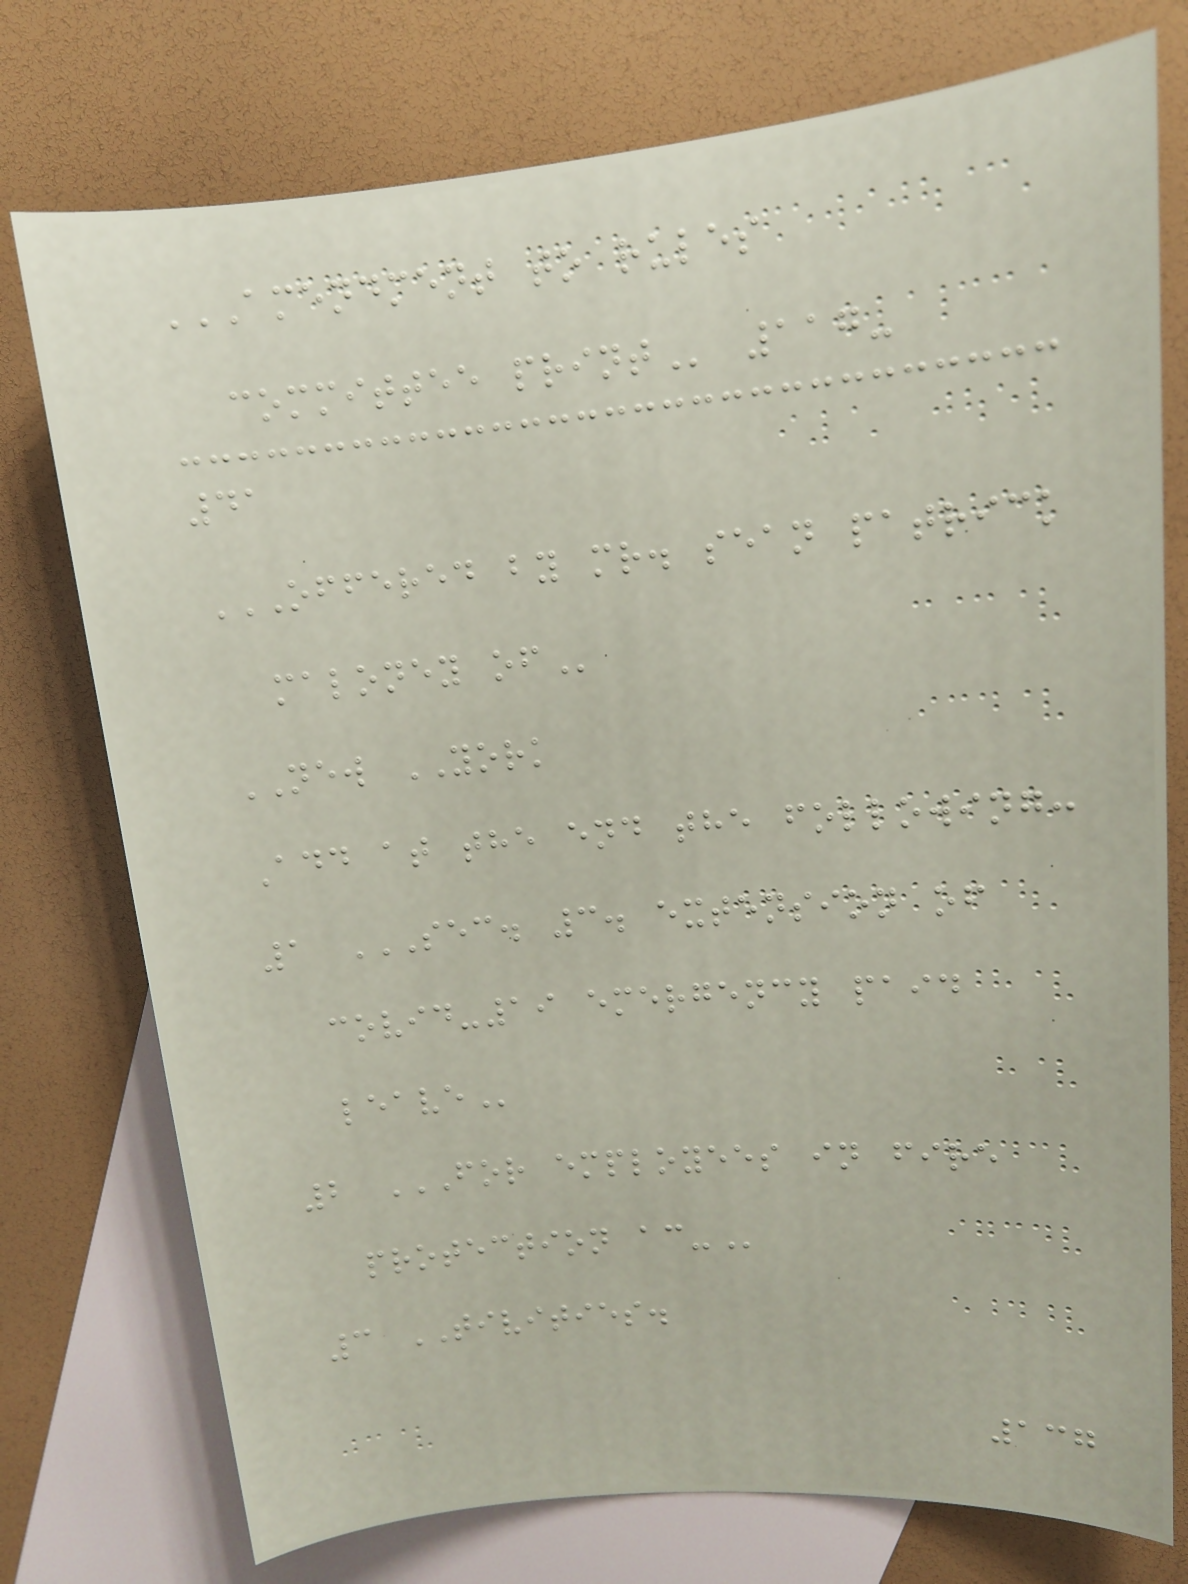AMENDMENT TO RULES
COMMITTEE PRINT 117-
41
OFFERED BY MR. SEAN PATRICK
MALONEY OF
NEW YORK
Add at the end the following:
1 SEC. 3. EXTENSION OF
COVID-19 EMERGENCY PAID
LEAVE
2 FOR EMPLOYEES IN FIRE
PROTECTION AC-
3 TIVITIES.
137
